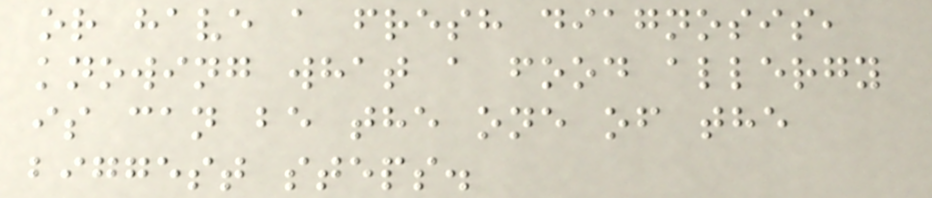or have a fresh diagnosis,
knowing what a food allergy
is can be the one of the
biggest steps.
